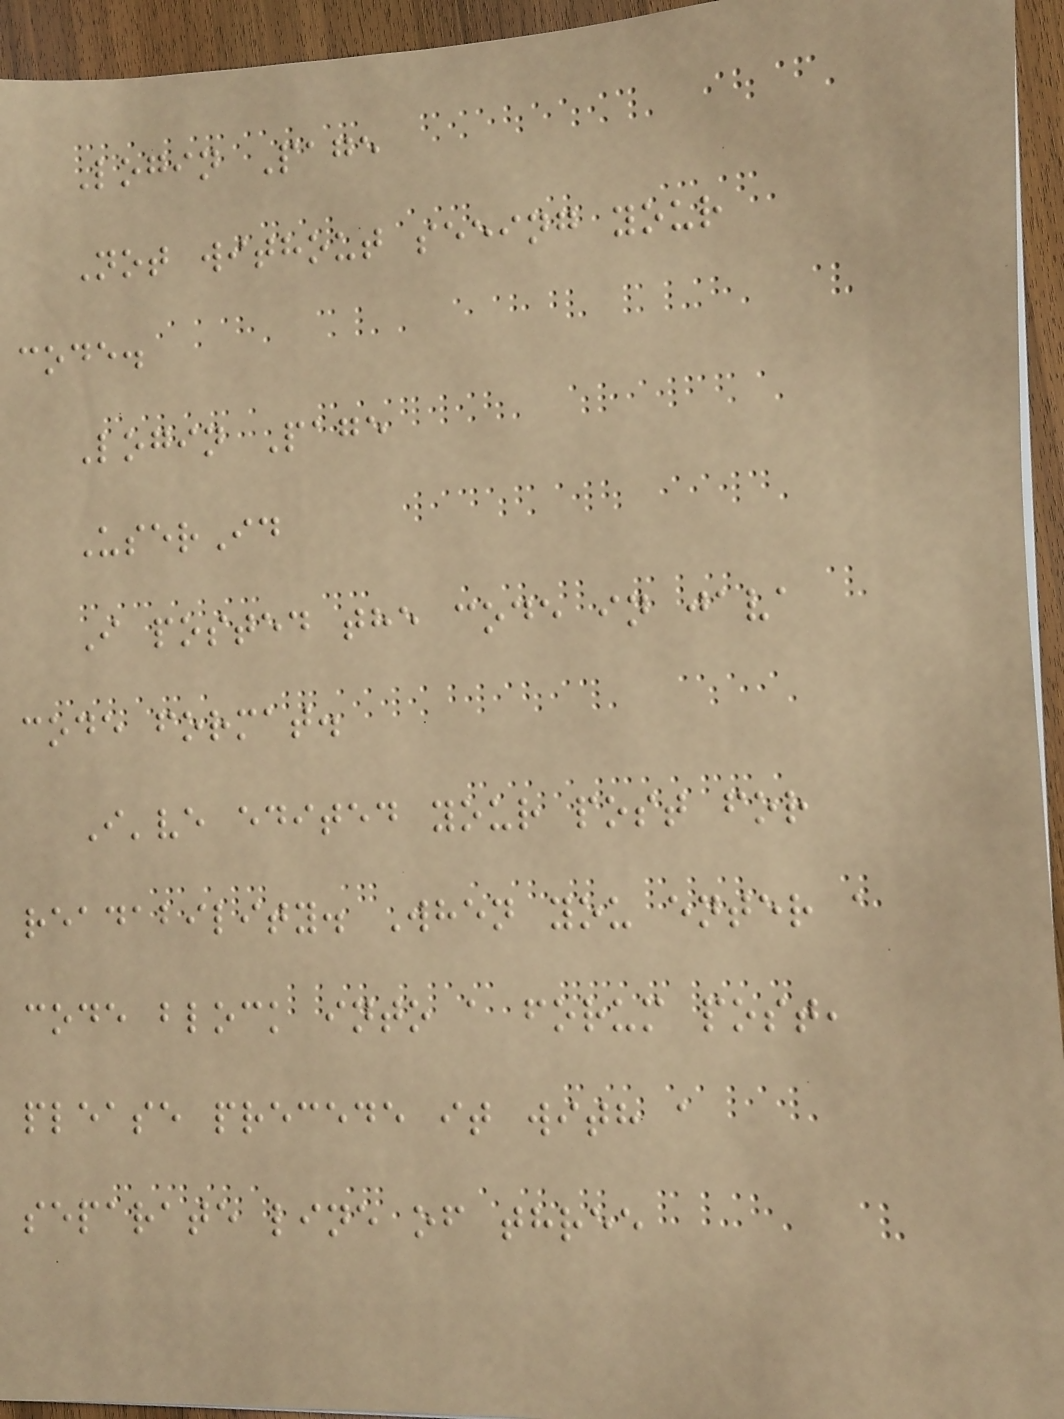Login Page
Not without seeing your
code.
Login Page
UserId
I posted the code in java
code format.
I've edited your post for
readability. When you enter a
code block into a forum post,
please precede it with a
separate line of three
